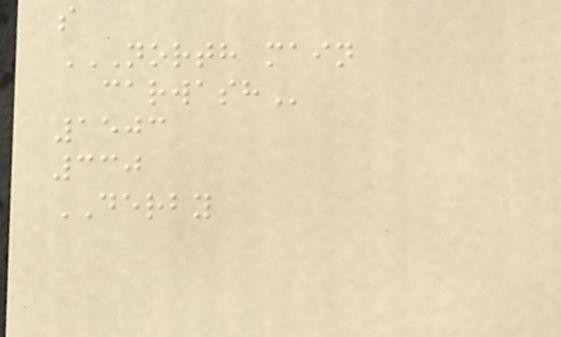s
NORTH MAIN
CARWASH
1503
330
DERBY
